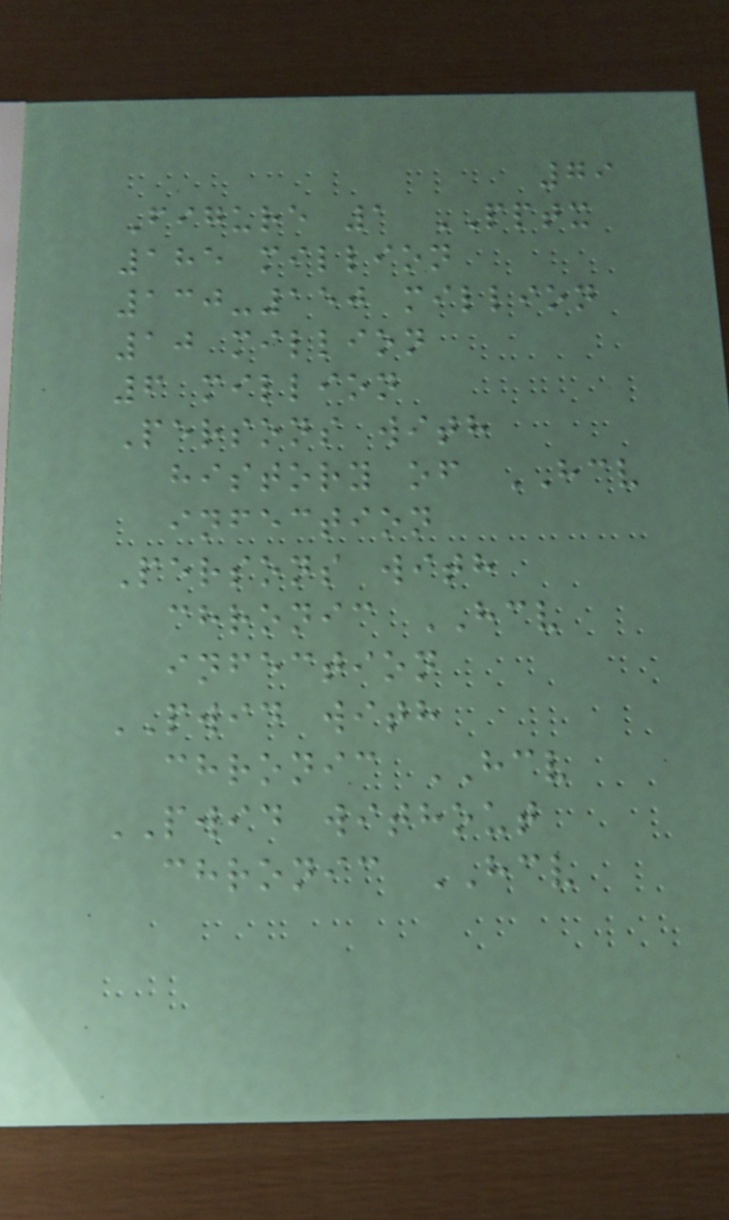79
Figure 1 PPTX
185 million
130-150 million
10 million
6 million
Persons with
history of HCV
infection
Persons with
chronic HCV
infection
PWID with
chronic HCV
PWID without
chronic HCV
